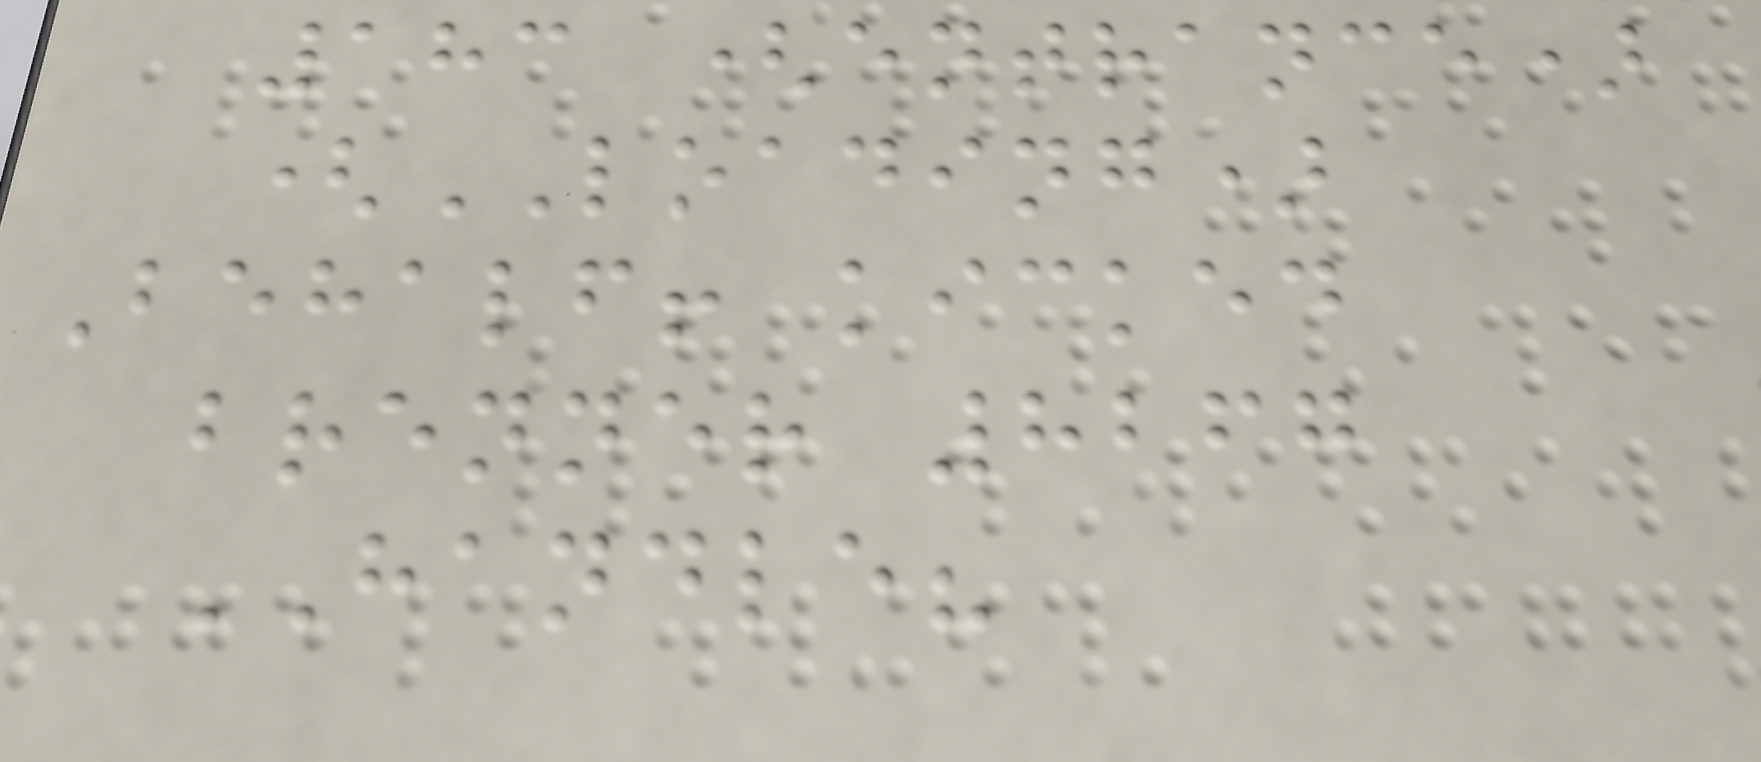183 (entrance)
(LOADING)
Behalf! kicked
brenner 8267
HANDLE?
